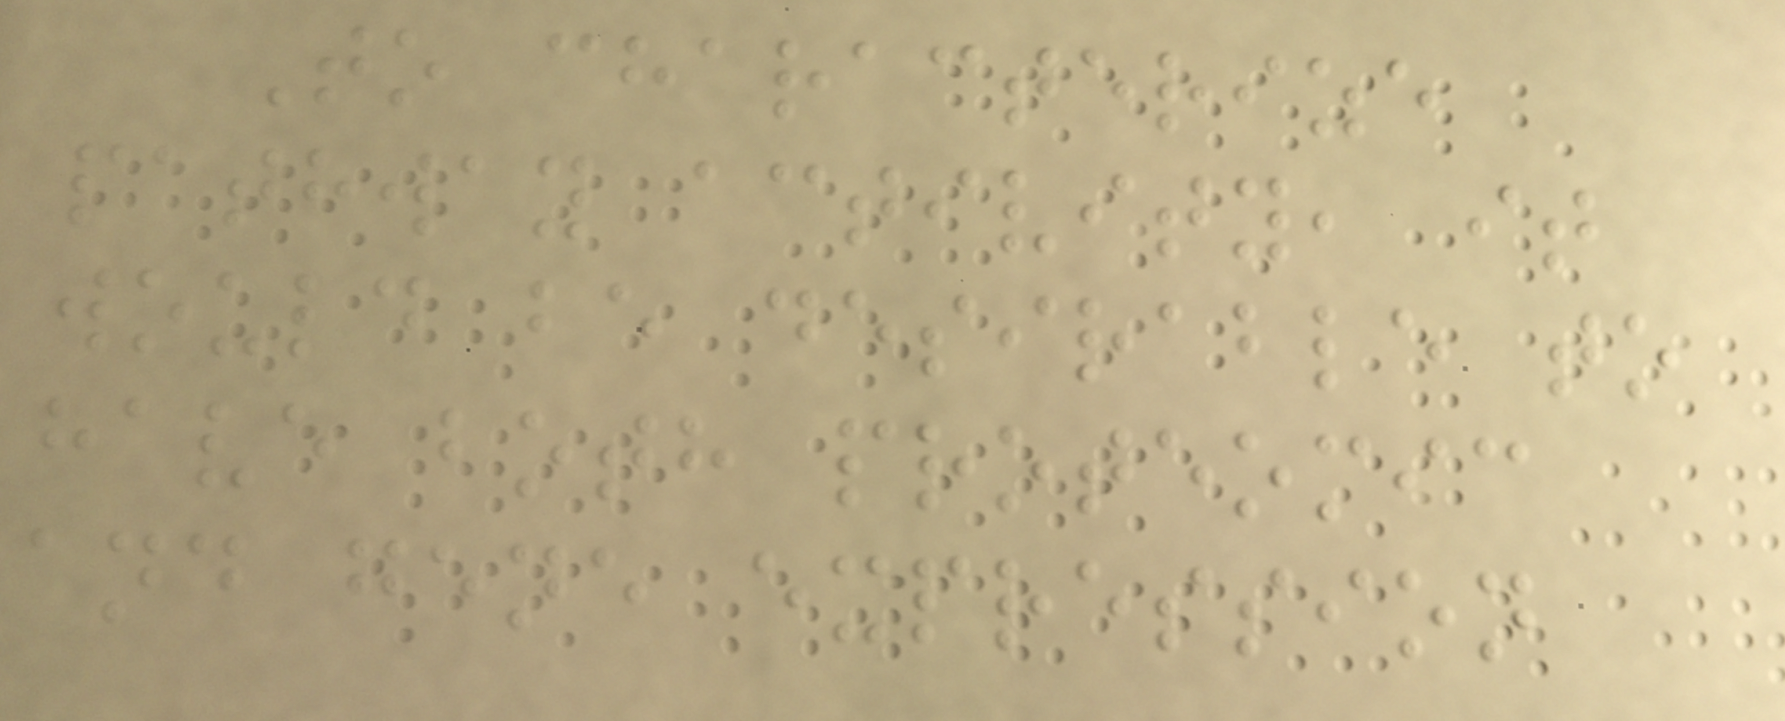To characterize
pathway activity, it
would be desirable to
have both proteomic
and gene expression
